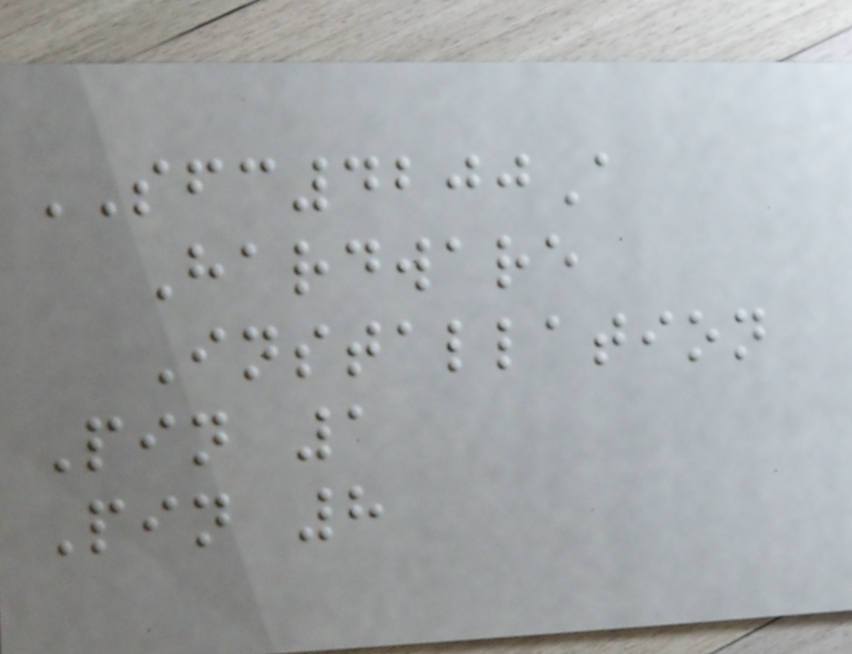SFC4200A
Hardware
Installation
Pin 1
Pin 8
